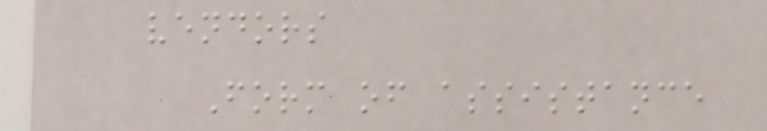vendors
Form of assistance
